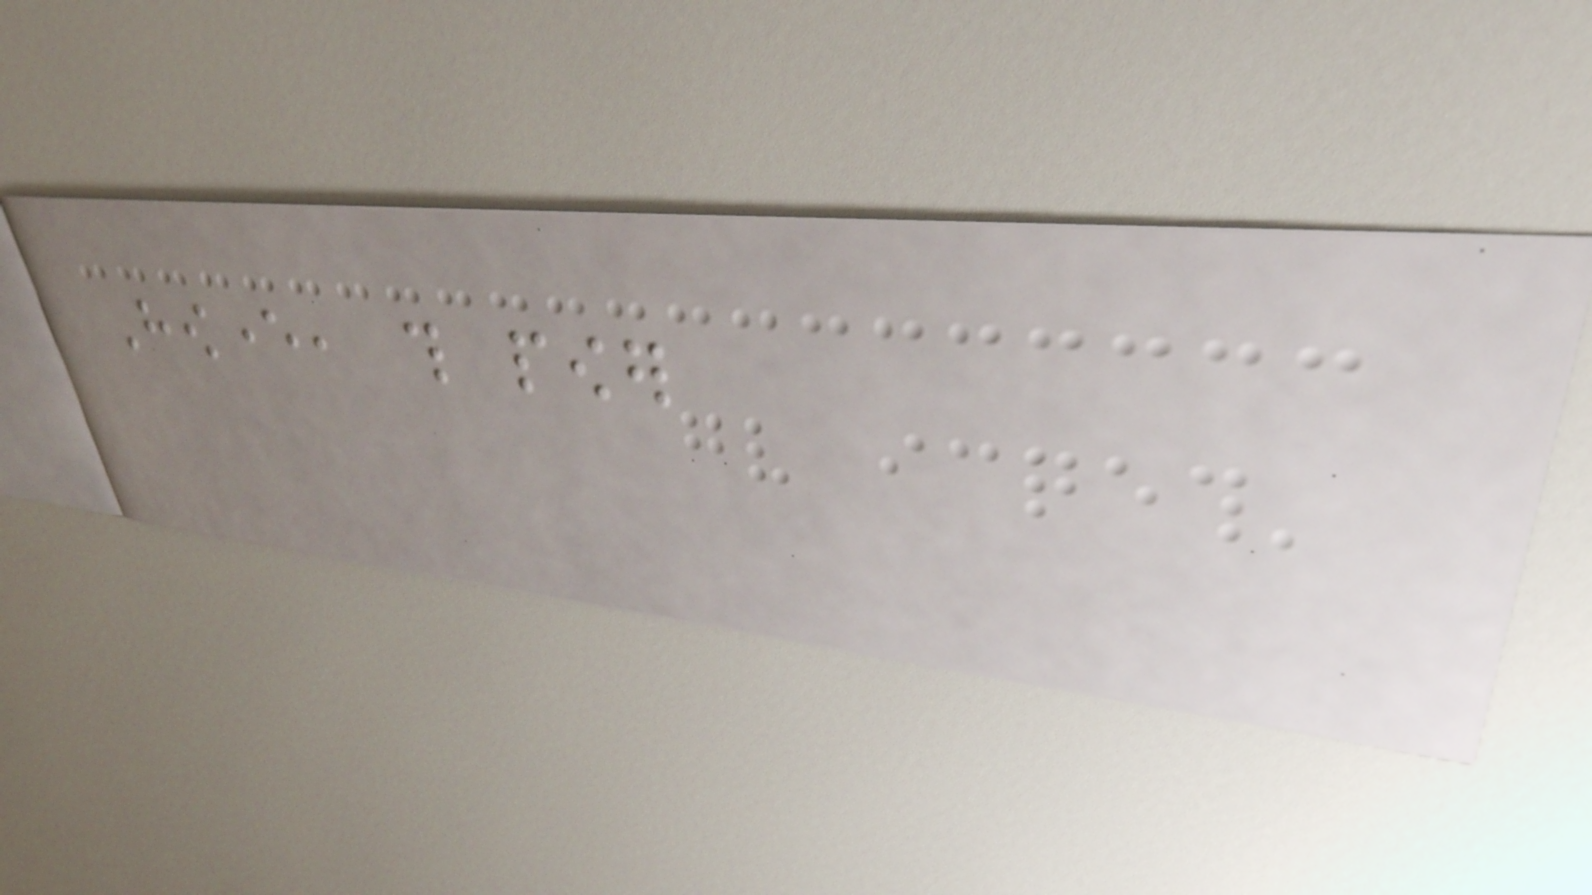However, this power
